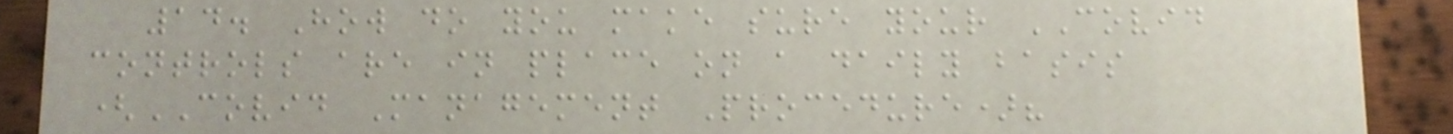14. How do you make sure your COVID
controls are in place on a daily basis
(COVID Management Procedure)?
